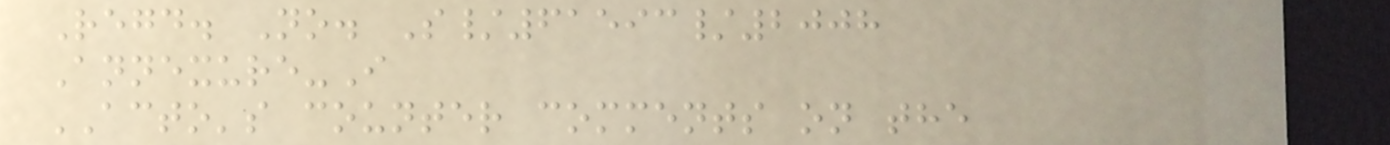Regd. No. S/61593/2008
Annexure-I
ACTO's counter comments on the
